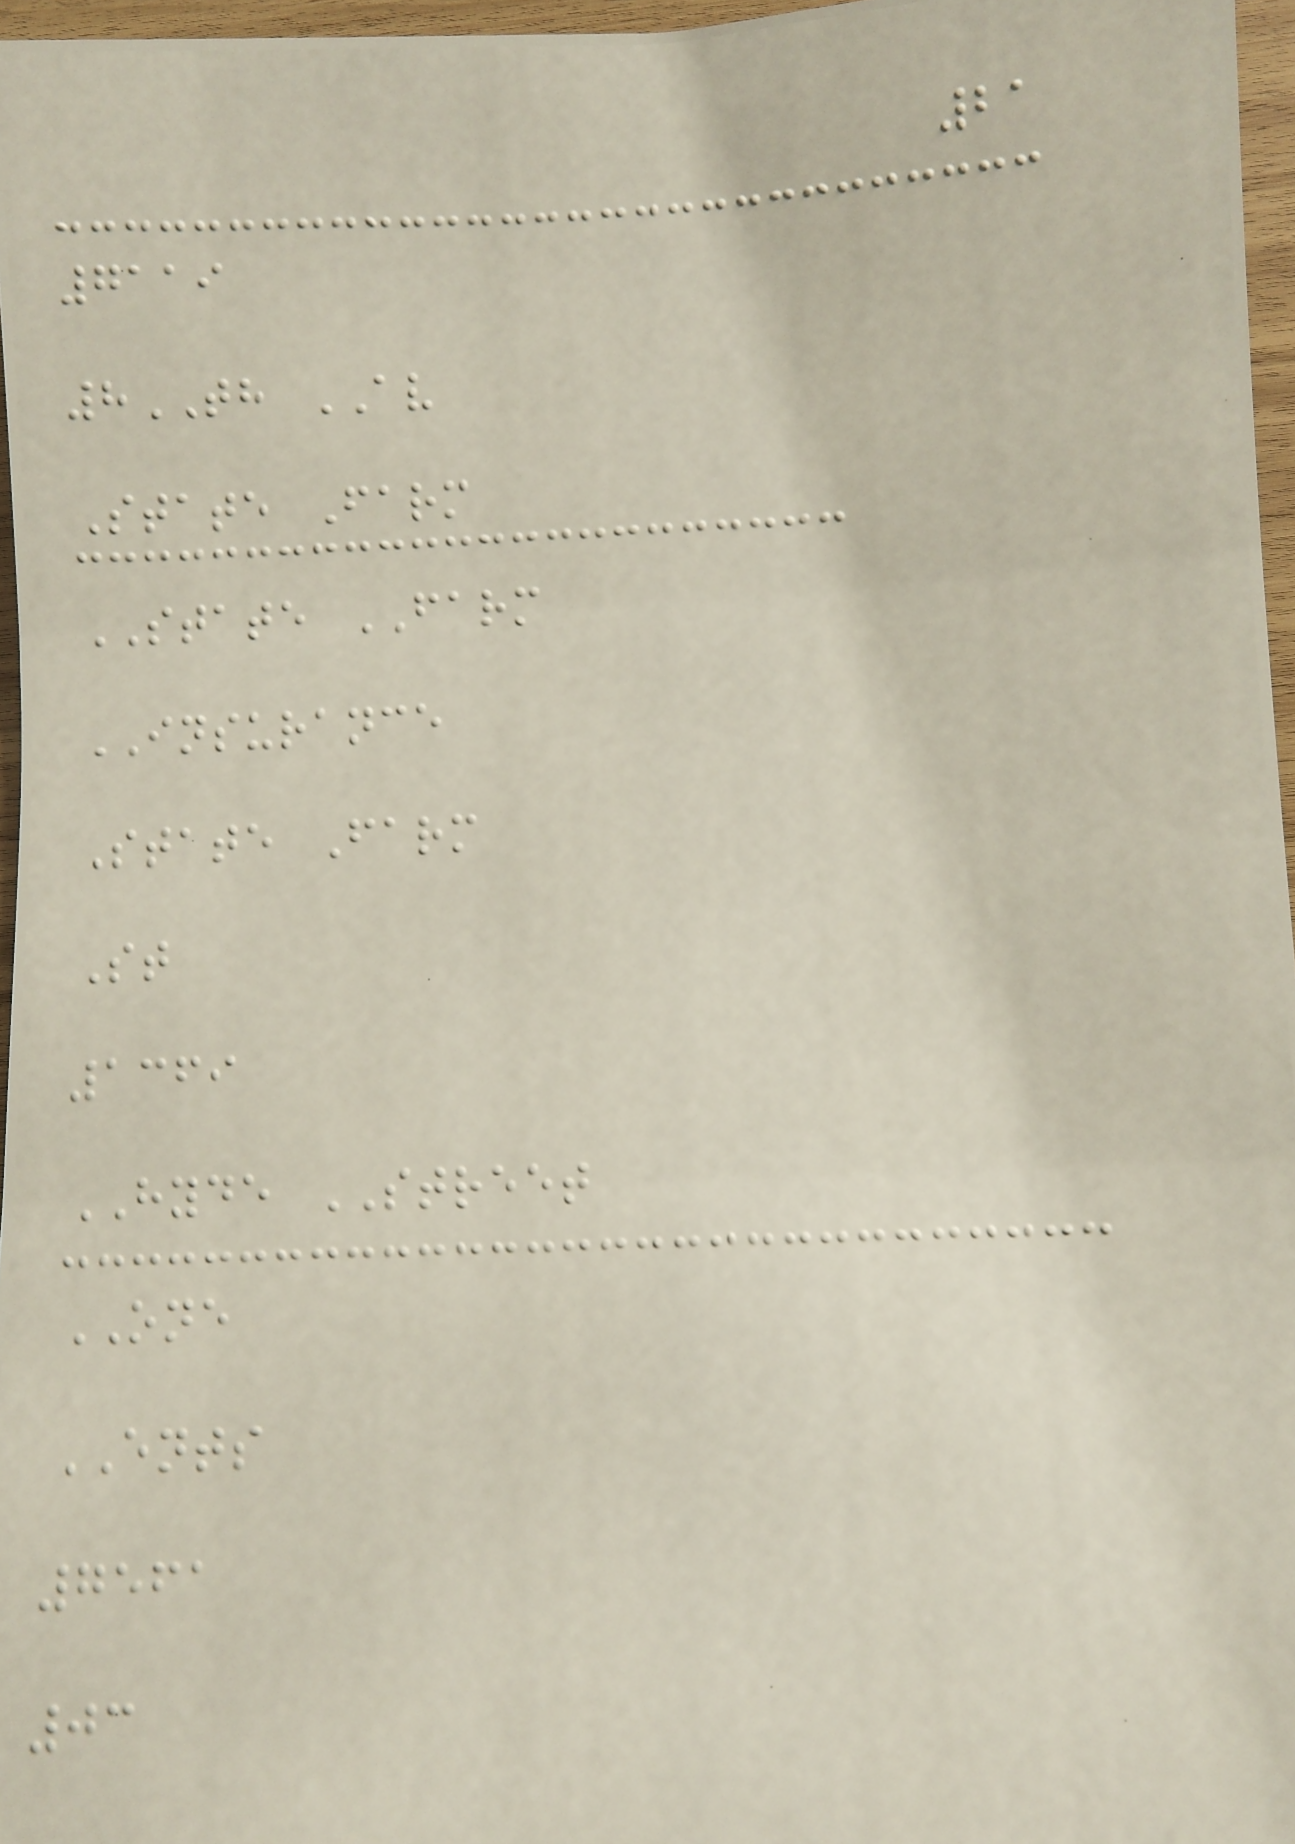21
7119
8TH AV
State Farm
STATE FARM
INSURANCE
State Farm
St
1369
HYDE STREET
ONE
ENTS
7561
03
